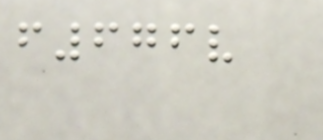f676v
